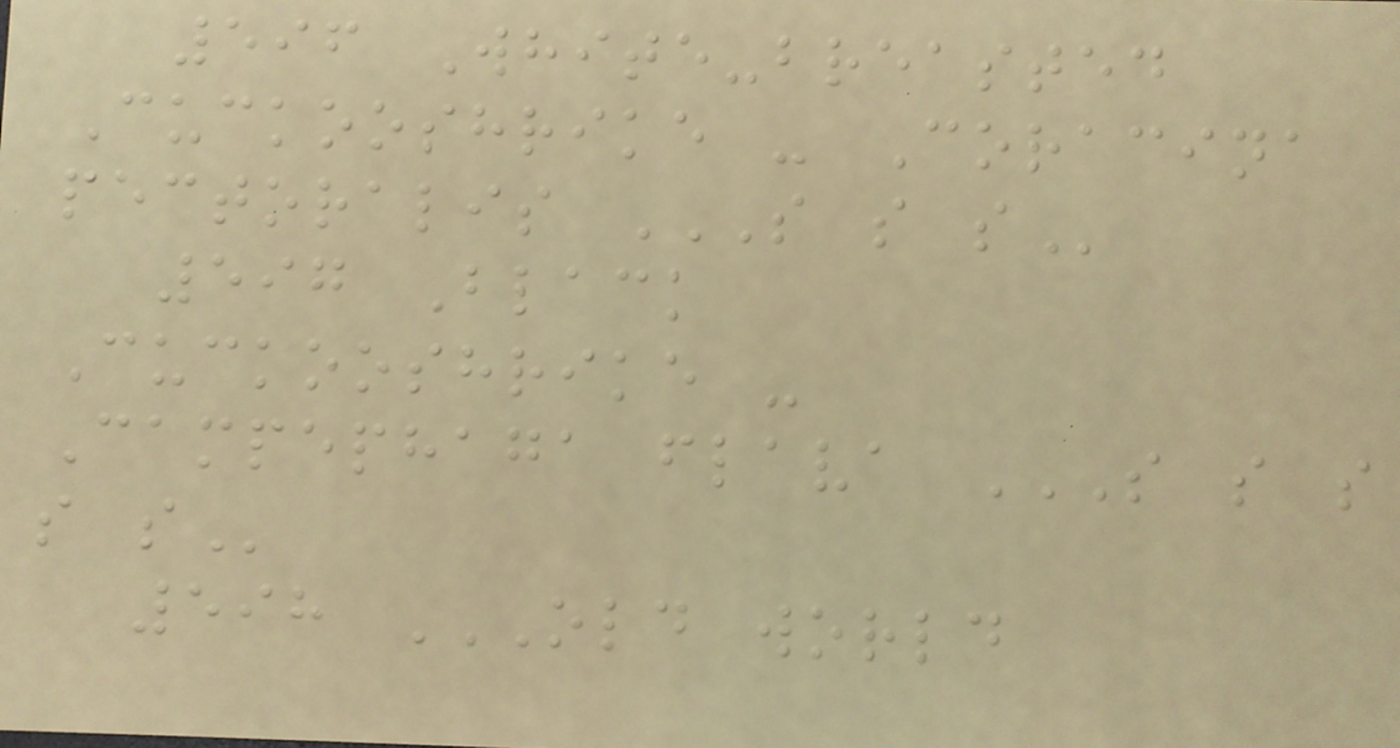596 White-breasted
Cuckooshrike - Coracina
pectoralis S S S
597 Black
Cuckooshrike -
Campephaga flava S S S
S S
598 OLD WORLD
